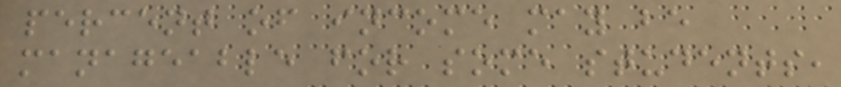percent of income may be
manageable for some students,
